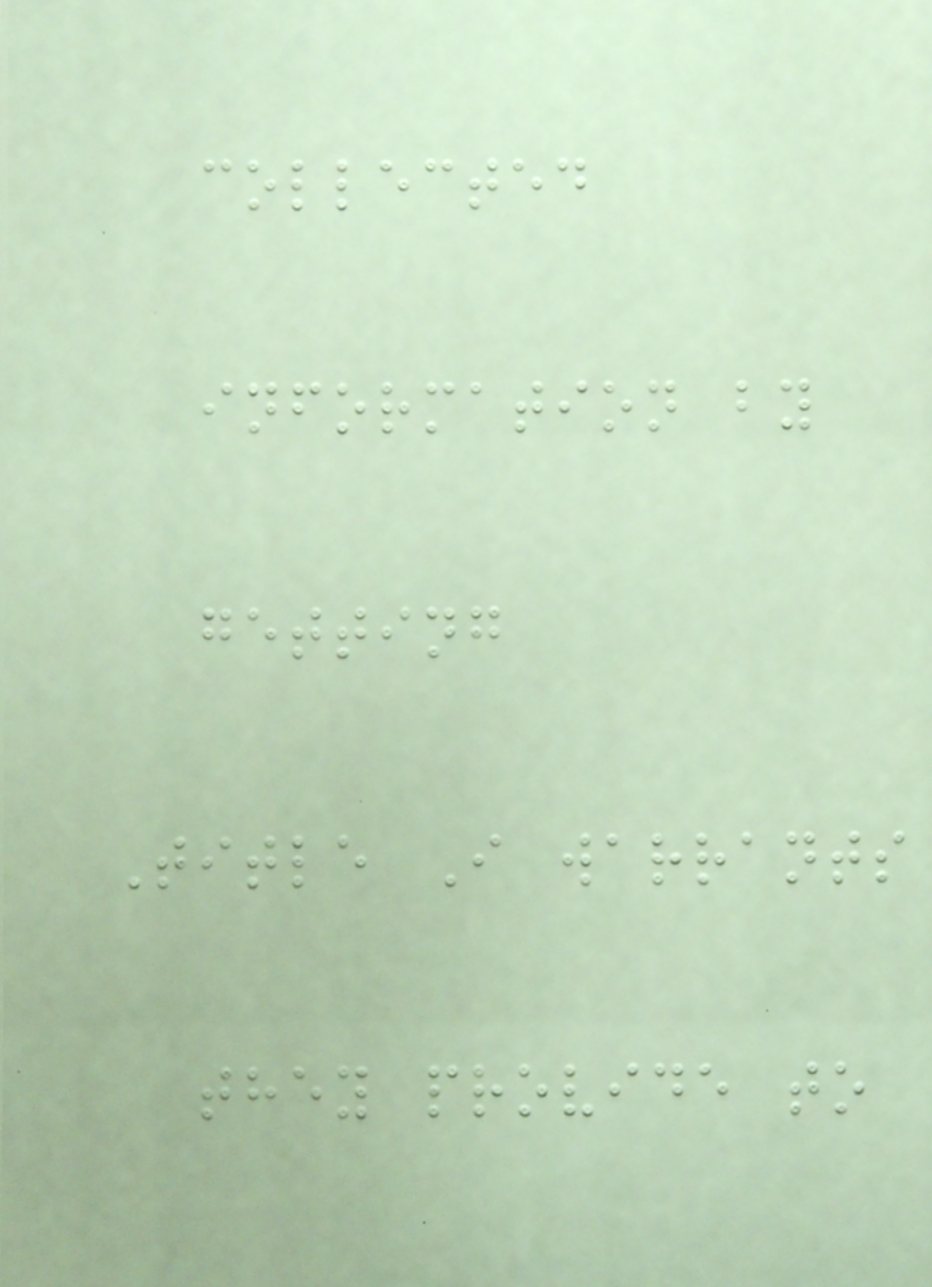collected
information by
getting
Title I warrants
they provide to
